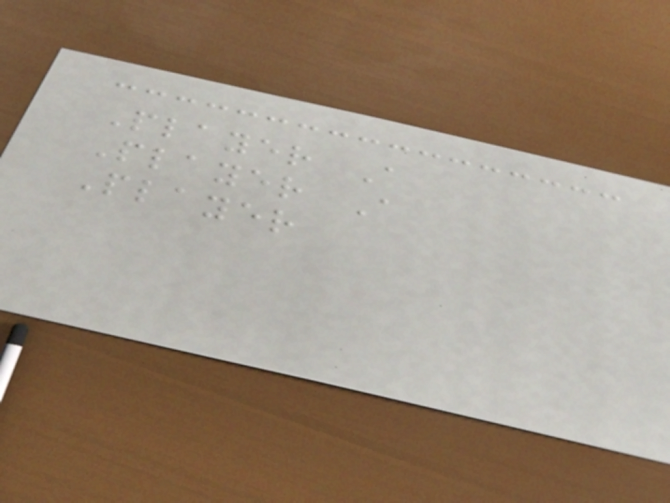Player A
Player A
Player
